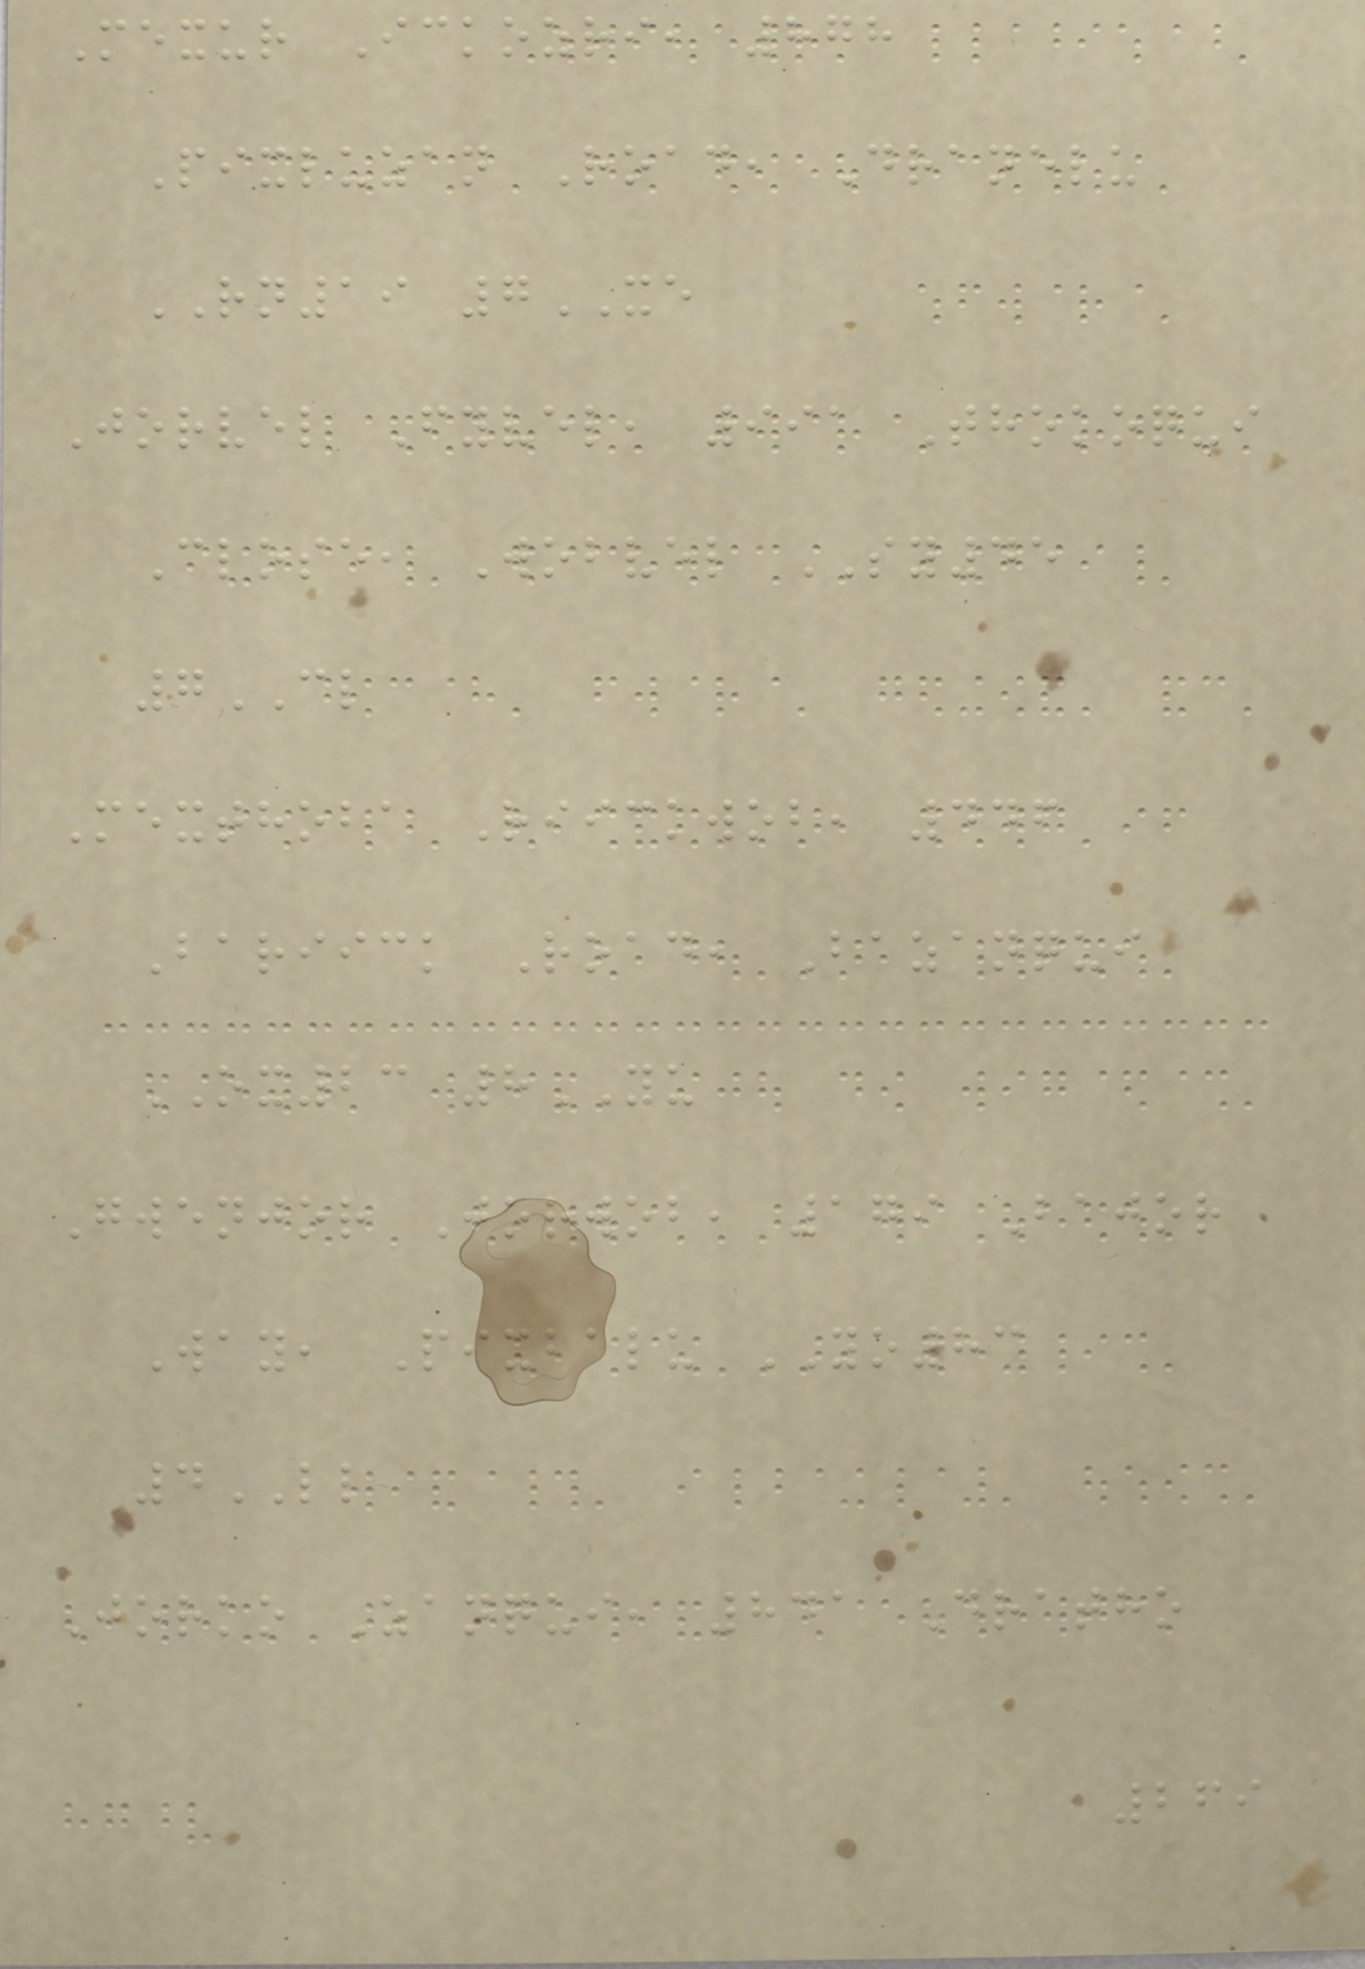Mexur Ickozri, 878
Pixluzan Road, Dranelu
RN19 7XE
Jorvel Fyvel, 991 Thokoqui
Close, Wobvel SY45
7CL
Mexthoba Riickwob, 446
Bariick Road, Bazanqui
OX23 8YU
Gwenjor Jorwob, 179 Bajor
Way, Pixbalu YO83
4LL
Jorko Zanqui, 841 Dratho
269
